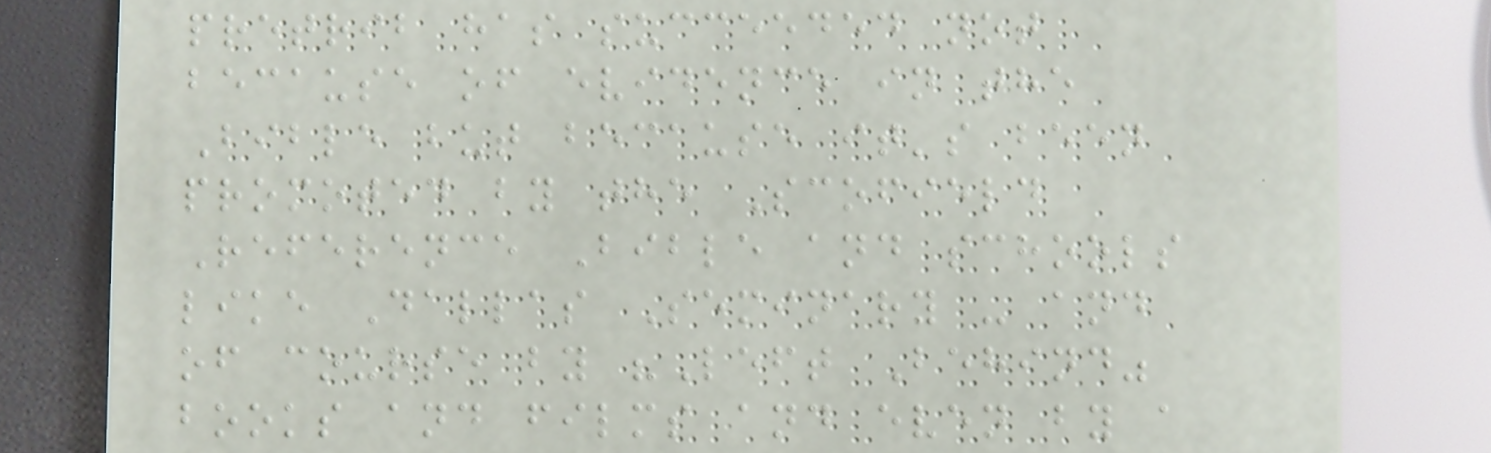pretrib has succeeded not
because of evidence in the
Bible but because it's been
promoted by the Scofield
Reference Bible and schools
like Dallas Seminary - and
of course by "Left Behind"
books and films and even by a
